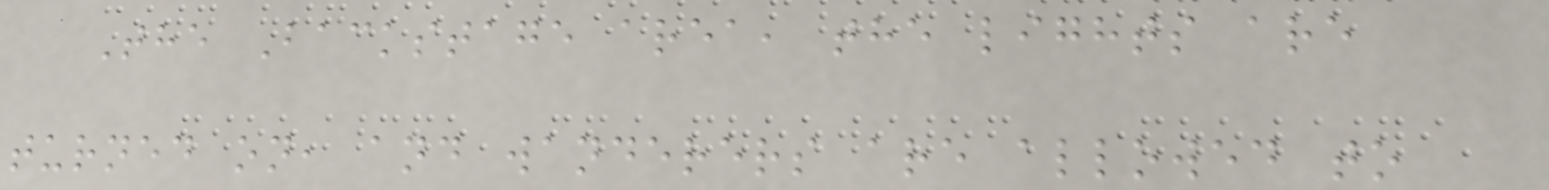The Backstage area, the lights are
turned on, and wanderers are allowed to
